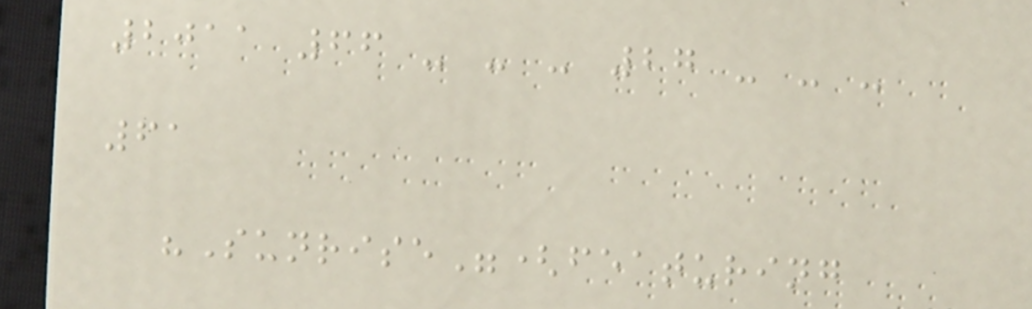2011 66 - - - 27 - - -
61
"Sunrise"(featuring
